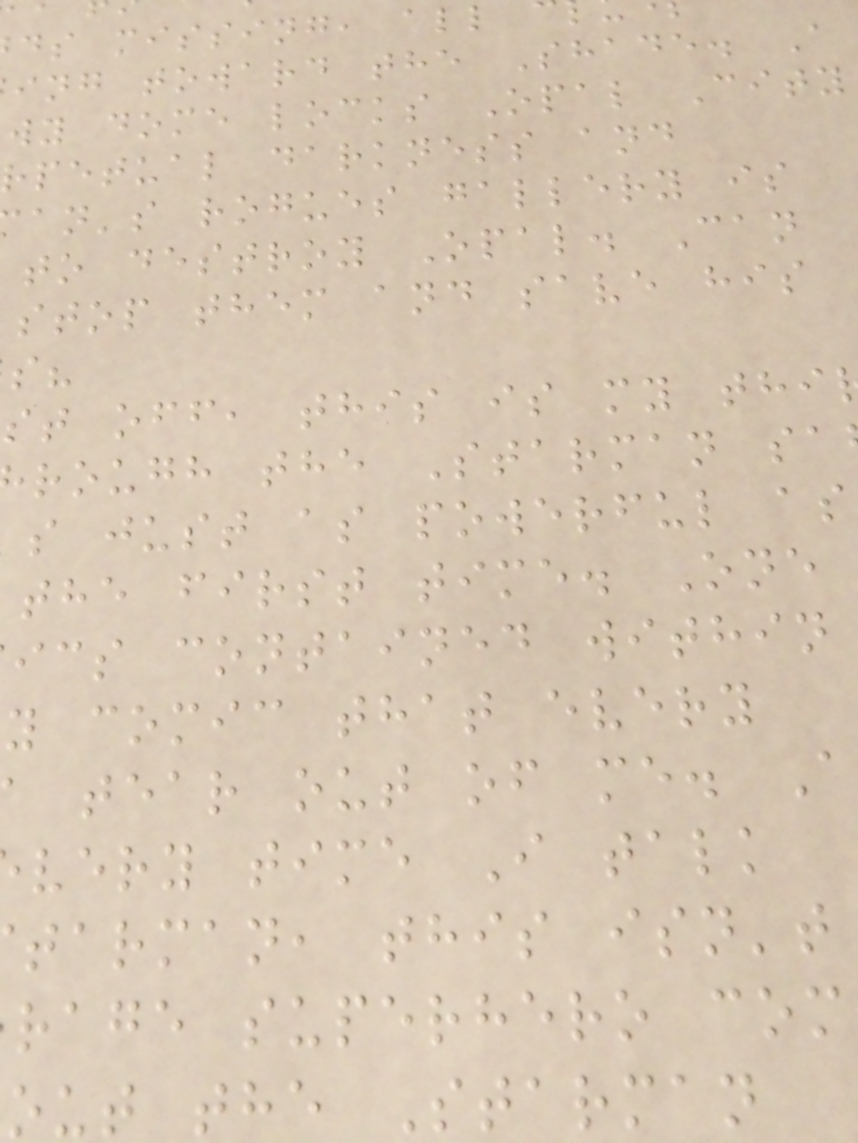ds missing, all
ing toward the Shade. A
wy dome locks Opal City
rpetual darkness and
an's rogues gallery is
to destroy Opal. Can
stop them and save his
st off, this is my thi
rough the Starman sa
s just as powerful as
the first time. One
ics contained within
y comic that every
tear out of me. A
very time I talk
tarman, this isn't
rage superhero com
out the Starman
